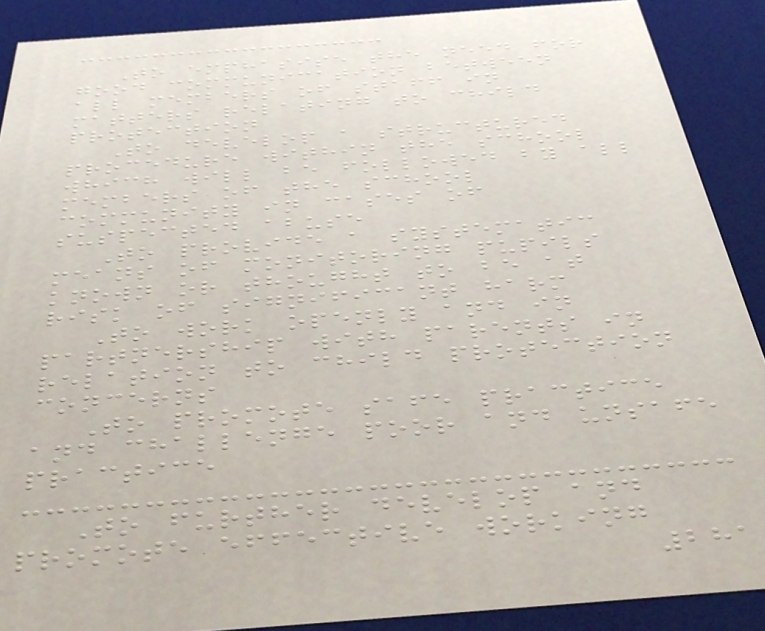To emphasise the need for
good communication between
all members of staff in
matters relating to child
protection
To develop a structured
procedure within the school
which will be followed by all
members of the school
community in cases of
suspected abuse
To provide a systematic
means of monitoring pupils
known or thought to be at
risk of significant harm
To work openly and in
partnership with parents in
relation to child protection
concerns
To promote safe practice
and challenge poor and unsafe
practice
To further develop and
promote effective working
281
